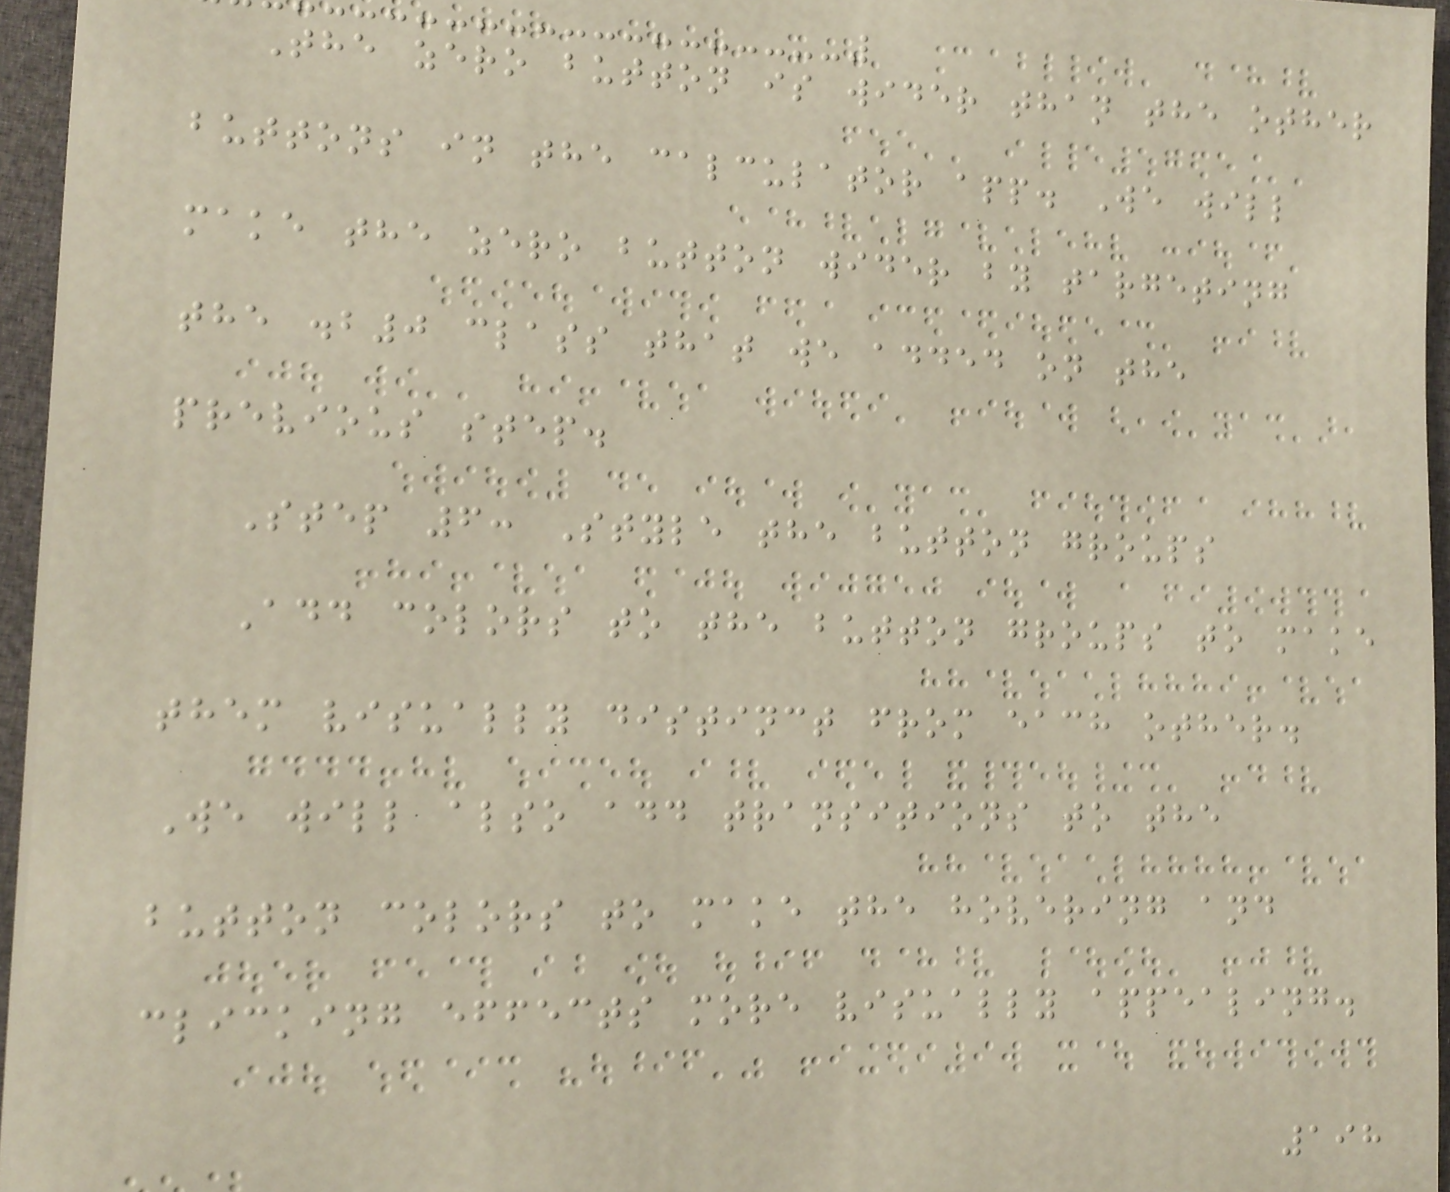The zero button is wider than the other
buttons in the calculator app. We will
make the zero button wider by targeting
the .b0 class that we added on the
previous step.
Step 6: Style the button groups
Add colors to the button groups to make
them visually distinct from each other.
We will also add transitions to the
button colors to make the hovering and
clicking effects more visually appealing.
198
